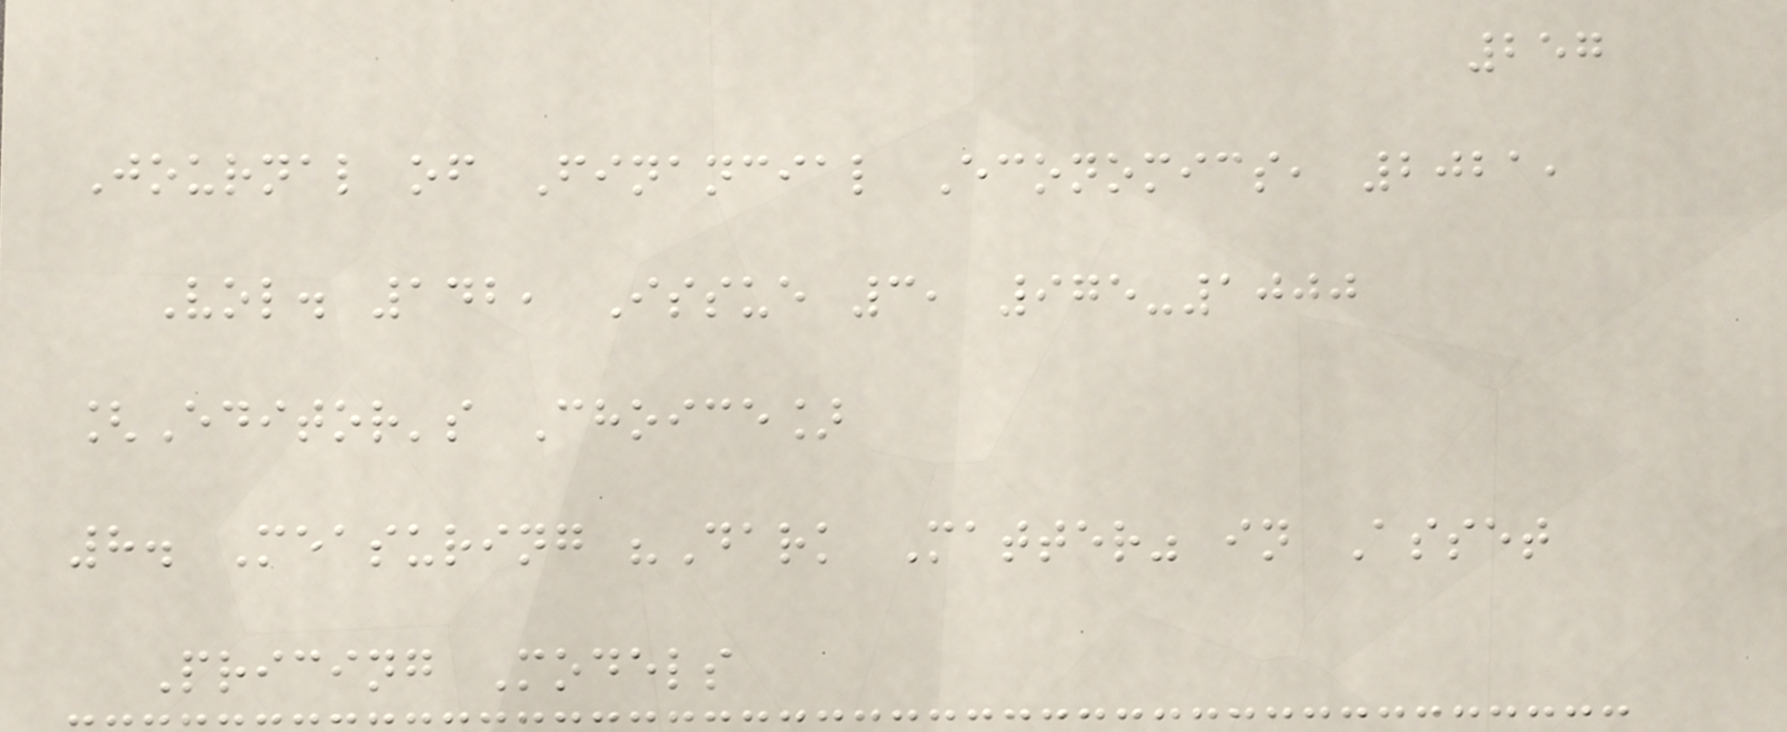257
Journal of Financial Economics, 2021,
Vol. 142, Issue 3, 975-1000
[Editor's Choice]
8. Measuring "Dark Matter" in Asset
Pricing Models
